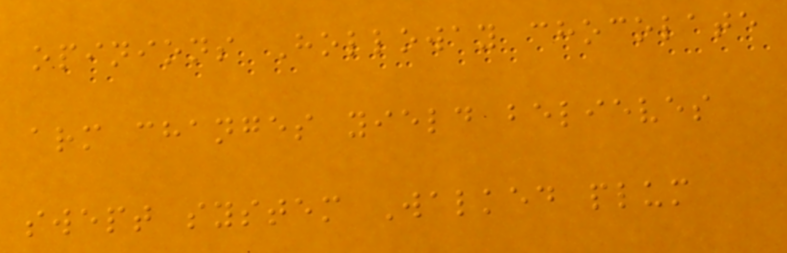opinions Holloway chocolate
arm changes yield believes
swept system Walked plum
